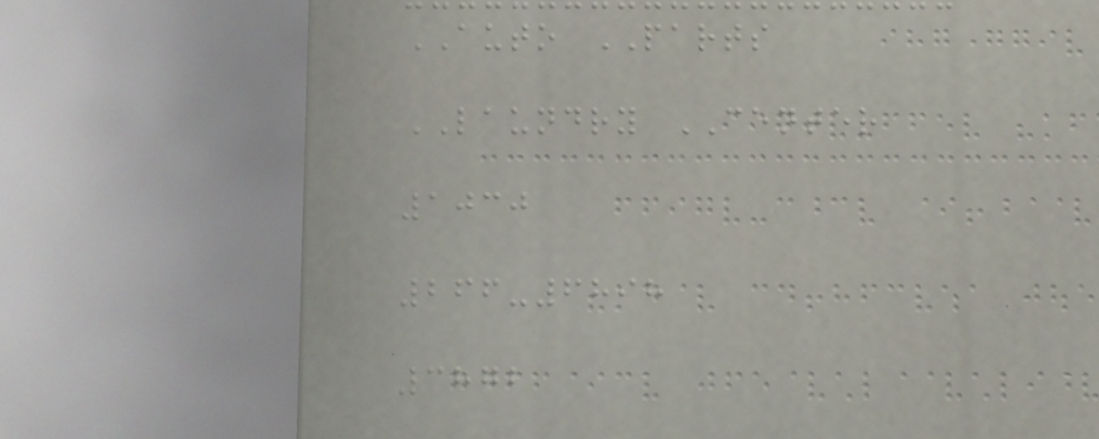AUTO PARTS
LAUNDRY CENTER
1030
266-6898
3872
